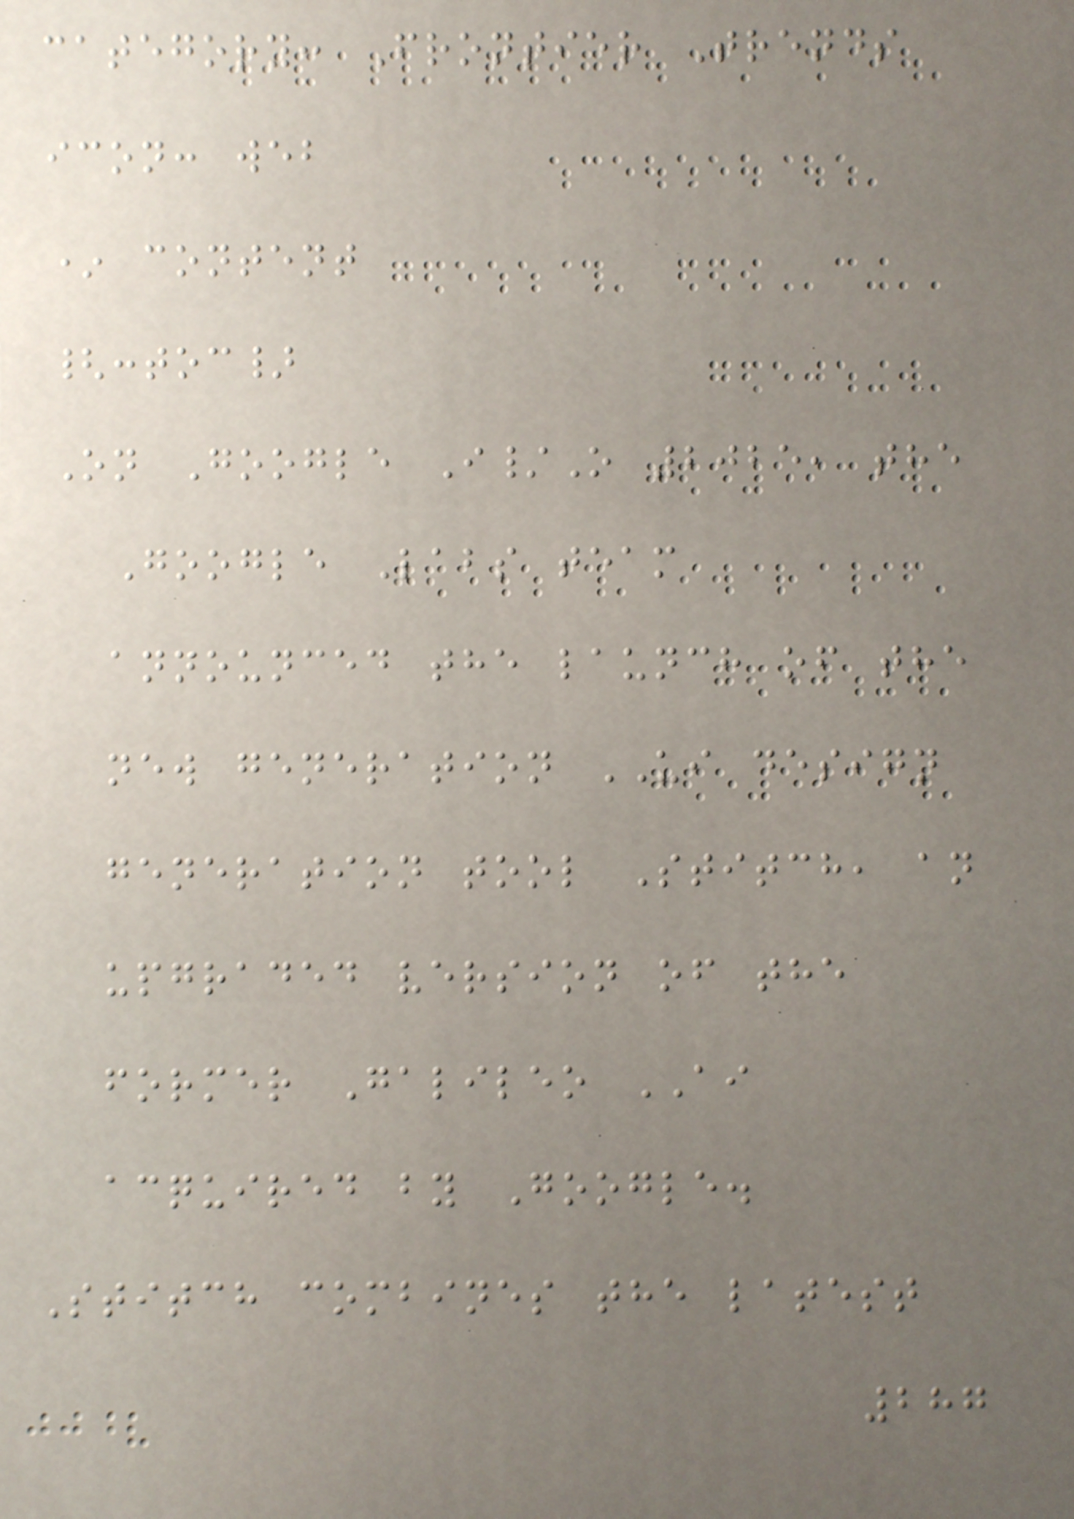category: Frontier Trends
icon: web
* content
{:toc}
On Google I/O 2025, the
Google Labs team
announced the launch of the
new generation UI design
generation tool Stitch, an
upgraded version of the
former Galileo AI
acquired by Google.
Stitch combines the latest
287
